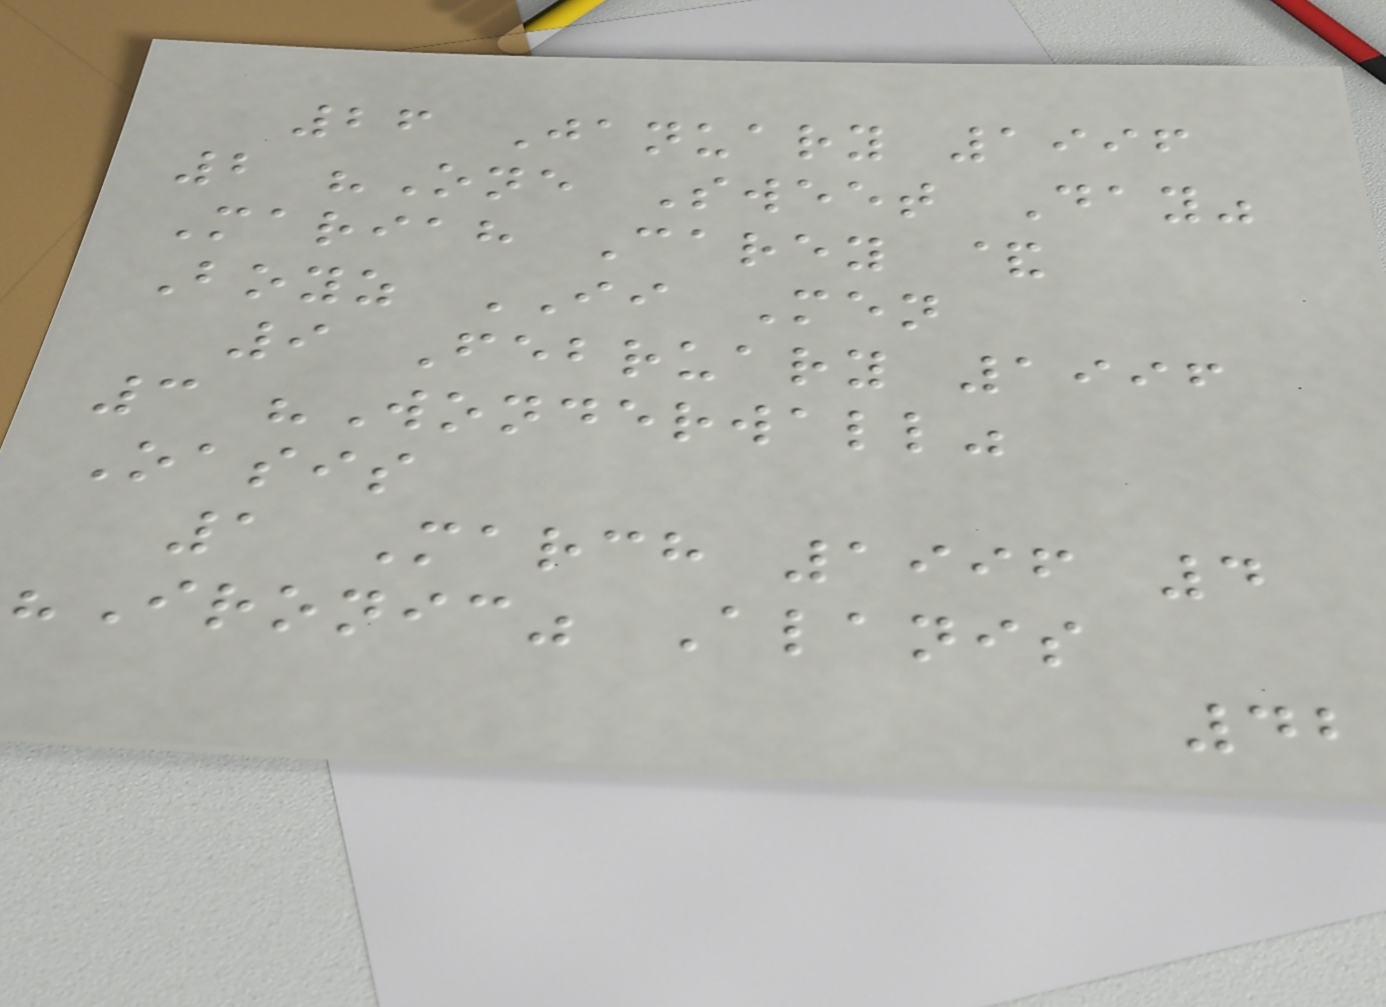26 January 1996
2 "One Sweet Day"
Mariah Carey &
Boyz II Men
9 February 1996
3 "Wonderwall"
Oasis
1 March 1996 4
"Ironic" Alanis
42
